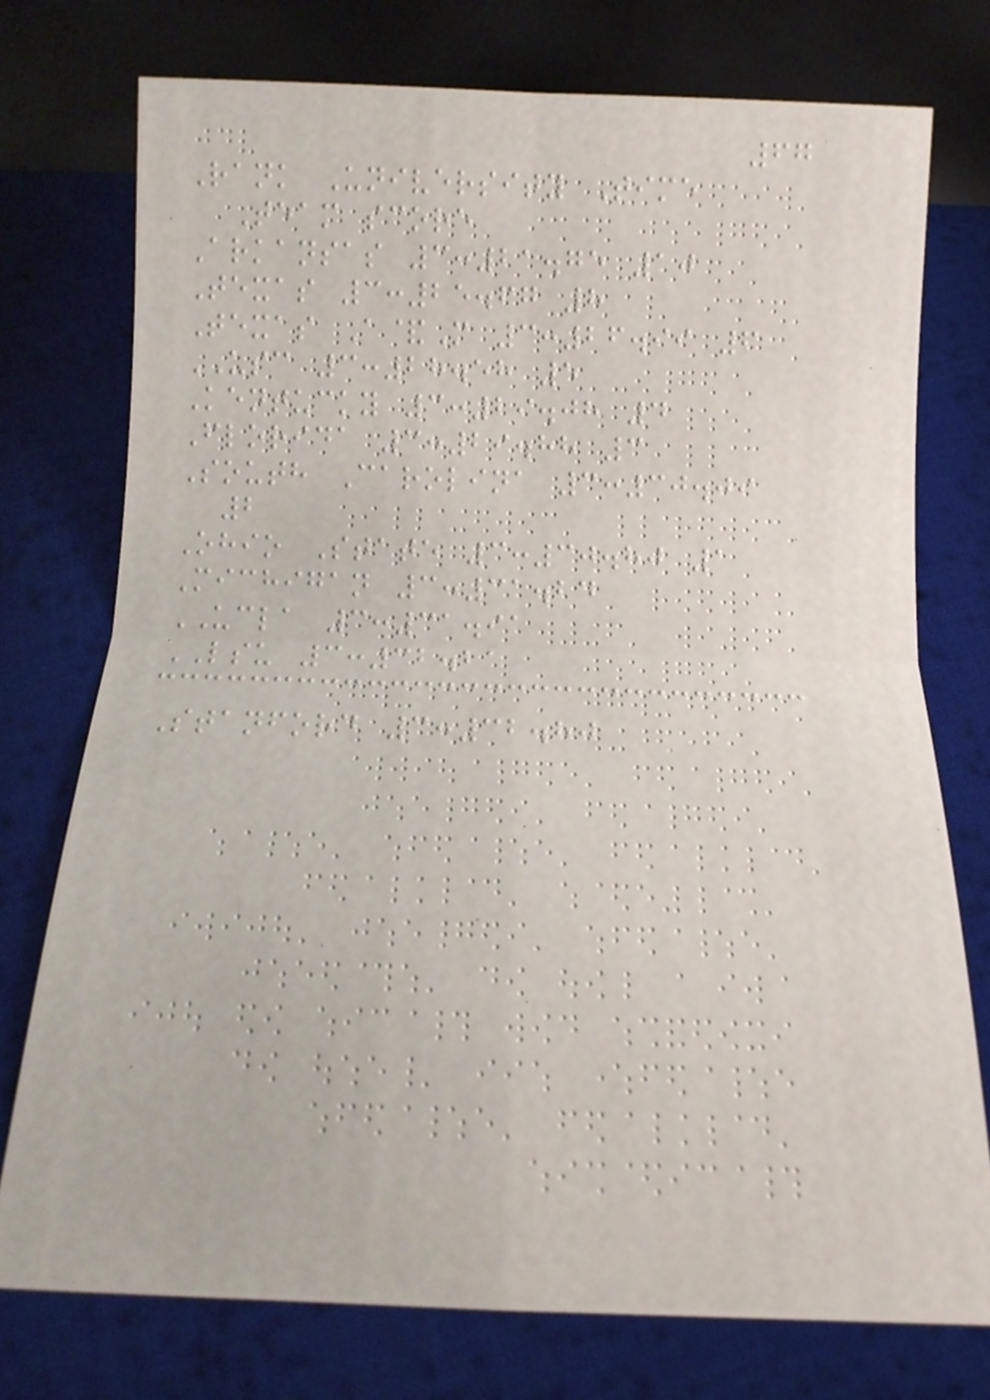67
Rank University Time
Team score
Arkansas 3:21.75 10
Texas 3:25.67 8
Texas A&M 3:26.99 6
USC 3:28.58 5
Kentucky 3:29.08 4
Florida 3:29.88 3
South Carolina 3:30.09
2
Ohio State 3:30.80 1
Michigan 3:31.24
UCLA 3:31.91
LSU 3:32.21
Stanford 3:32.80
